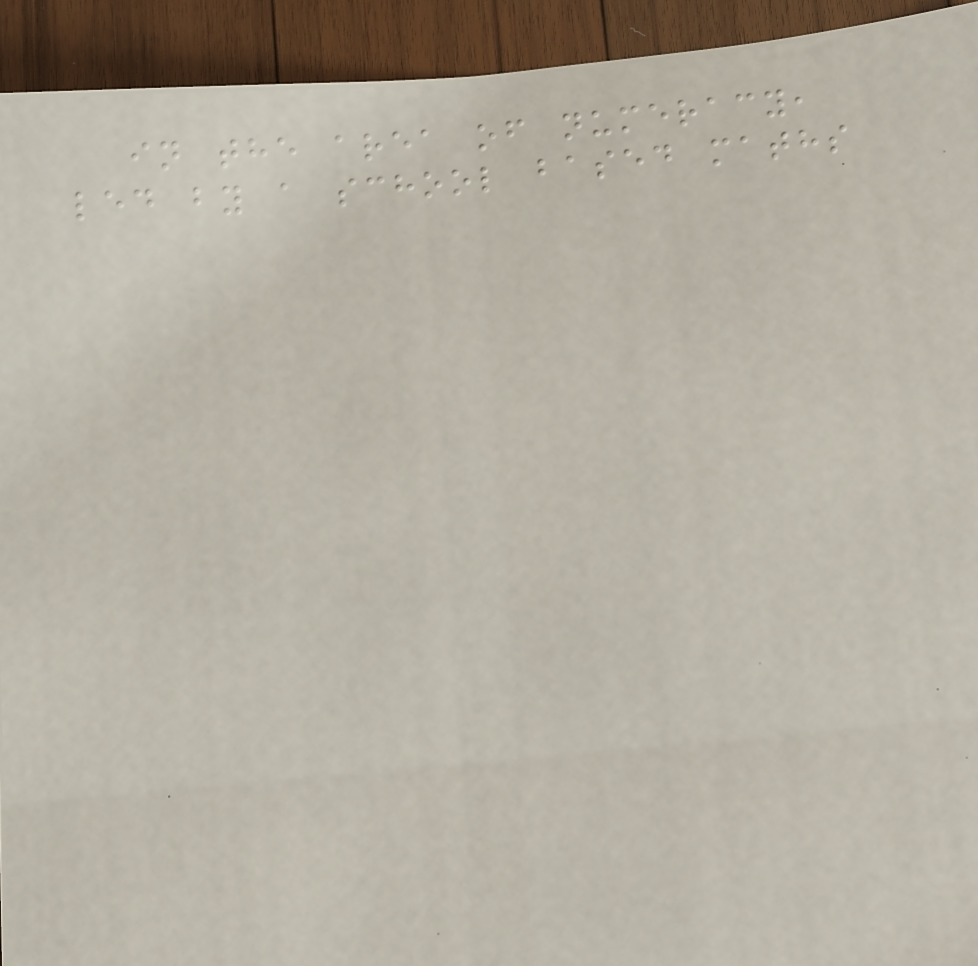in the area of numeracy,
led by a school based maths
